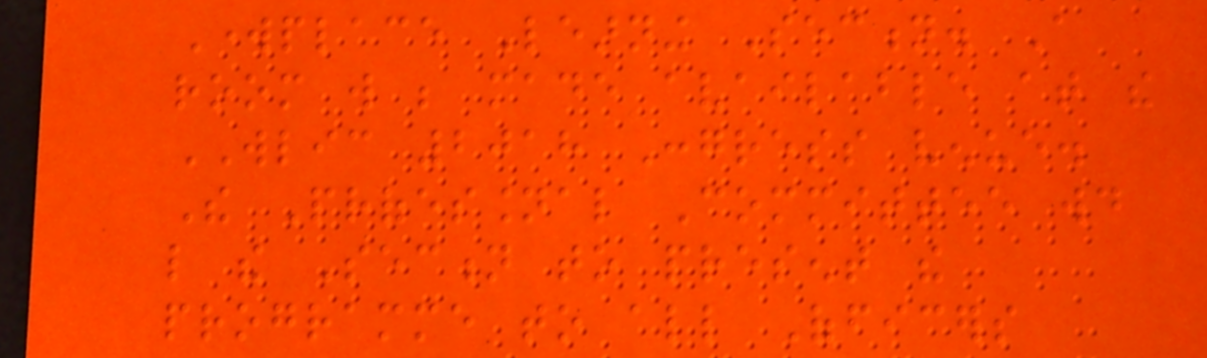Workplace Learning Section. A
room will be made available at the
WLIC 2018 Congress venue.
The Professional Committee would
like the Section to present the
programme to all Officers
